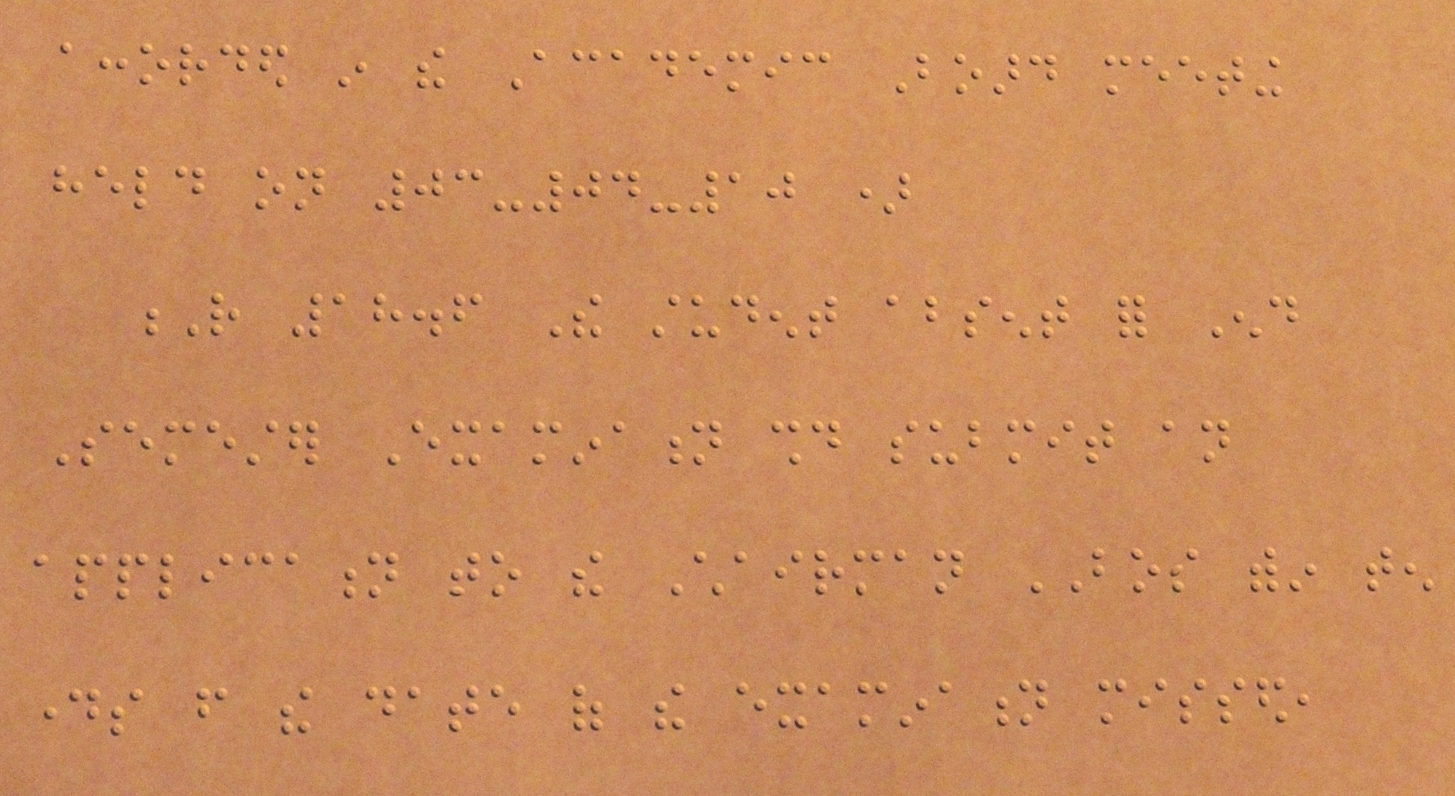accorded in the Academic Board meeting
held on 03-04-10 )
R 18.6 The student absent for End
Semester Examination should submit an
application to the Chairman BOS within ten
days from the date of the examination missed,
